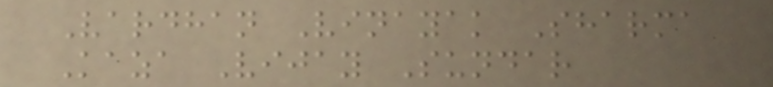Vardhan Vinayak Sharma
Kaza Vijay Sundar
